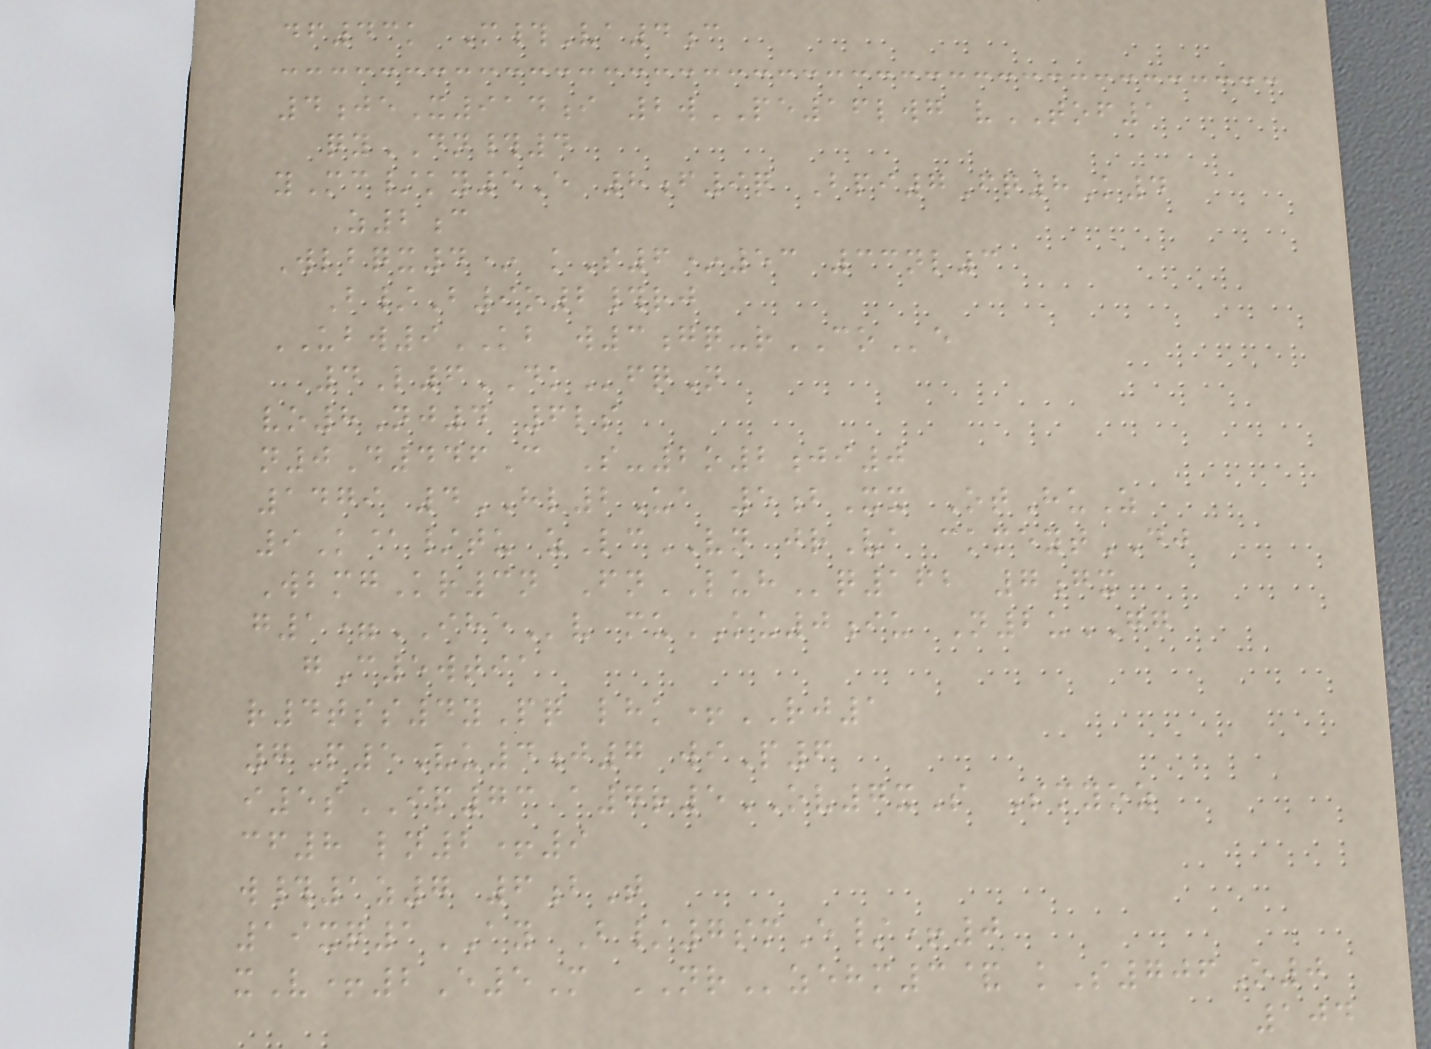df43k M#Va4c
4jeX914i 2wPE16lwg vTOF1
qyDN#4
yMc/ky5E 8f9q Bpi7Fq8K4
Z2c
Wlbqx4* kS6*53 33nl3
B/B9o2#rj
UBW9KB w3gq-rCOe
4L6DKfqN
vo8Nj4 6ls
n0D446C S-2o2ji0
1479 4HL2Ua 5bXx OtHuZ
9K@/tu zLcVN jrVa ckmeytDJ
WbmgKr3n FnLUHq162 7gx
g1=IHEv muKU0iu N2uGG
gC5wtia
r4tss4yPq lhk+RJ1
7P5Vu4j7 wiP6
i5sIP73 a7r5OV7xS Smyoz
cf8 ln2+9
w#1z7 6bT
19xq1AY B/7smE/+0
xV+2E5M NRzehm3& kS706O0
104
